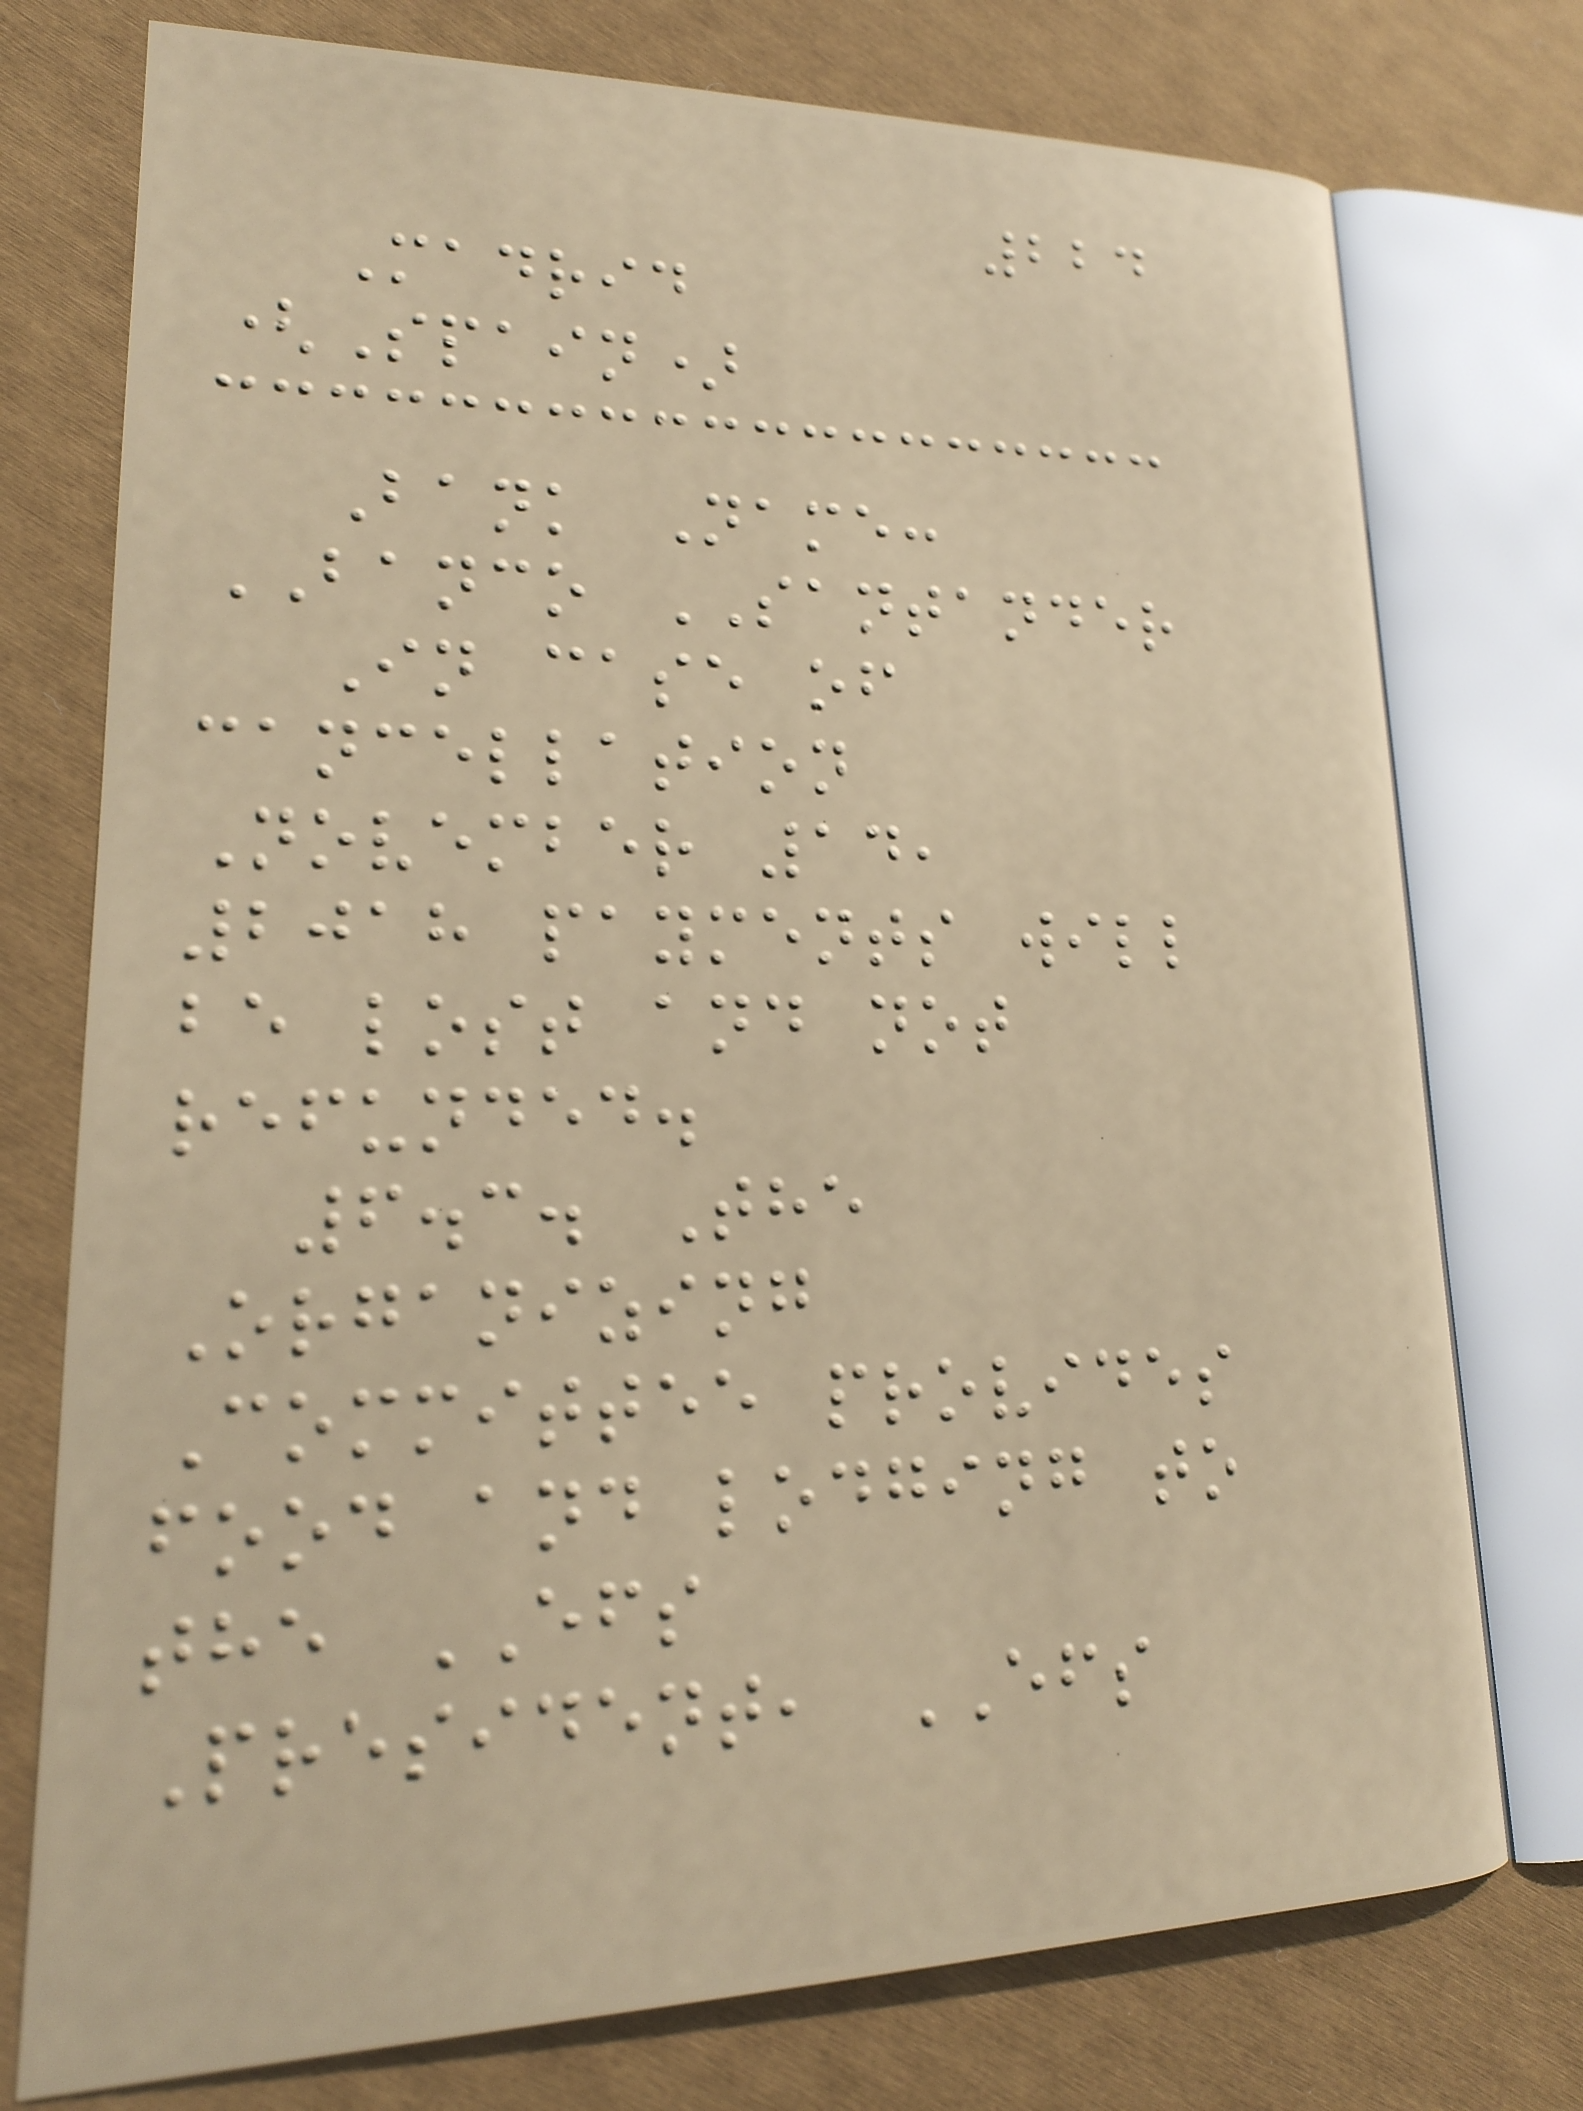224
Madrid
(Spain)
Bank Name:
BANCO SANTANDER
In case of
cancellation
November 14,
2018 payments will
be lost and not
refunded.
6.3. The
Organizing
Committee provides
food and lodging to
the EFS
President, EFS
